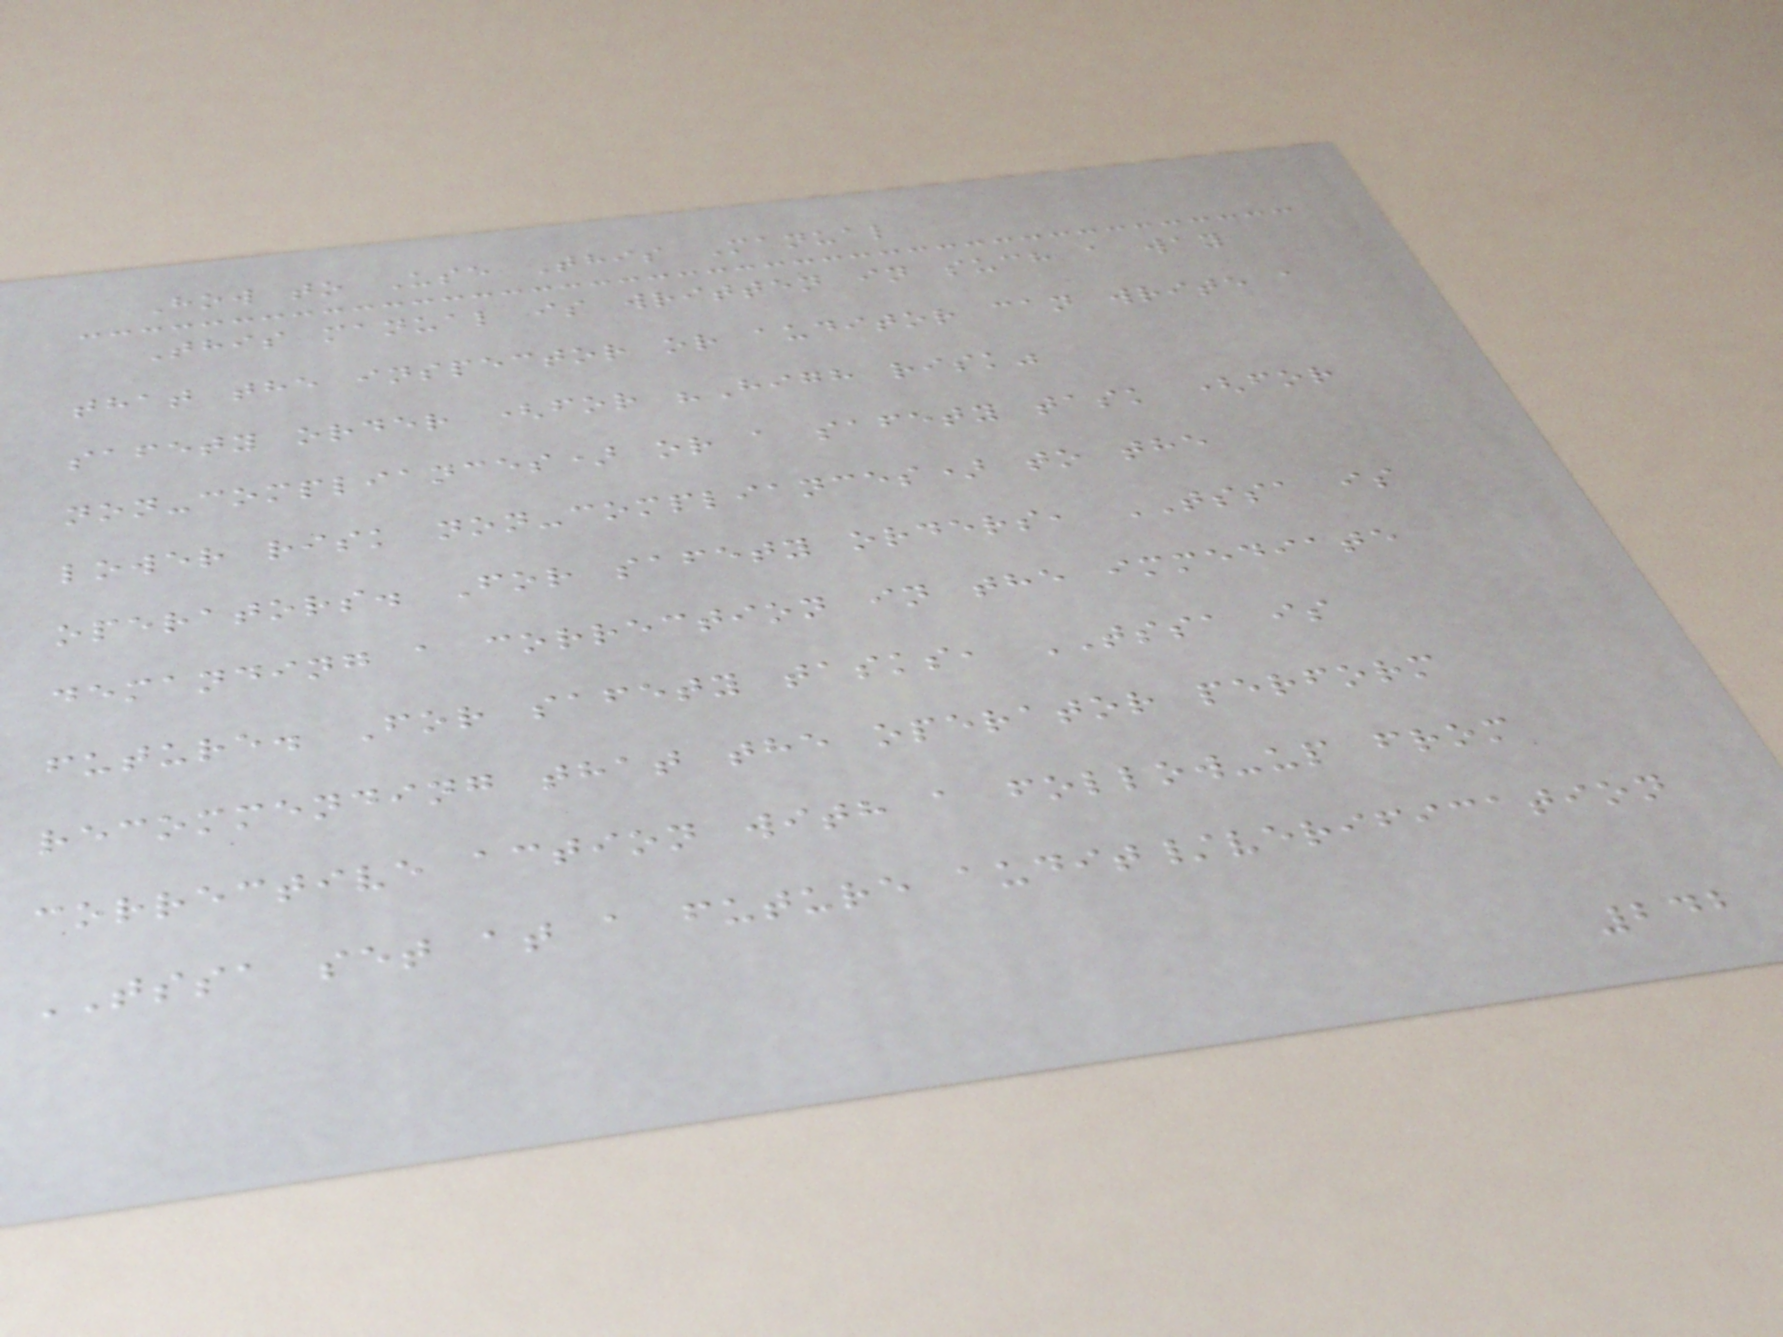How to Use This Manual
This manual is written in such a way
that the inspector or auditor can write a
safety order (for "High risk"
non-compliances) or a safety task (for
lower risk non-compliances) to the
operators. For safety orders, TSSA is
demanding a correction in the immediate
future. For safety tasks, TSSA is
recommending that the operator perform
corrective action with a follow-up from
TSSA set at a future audit/verification
242
